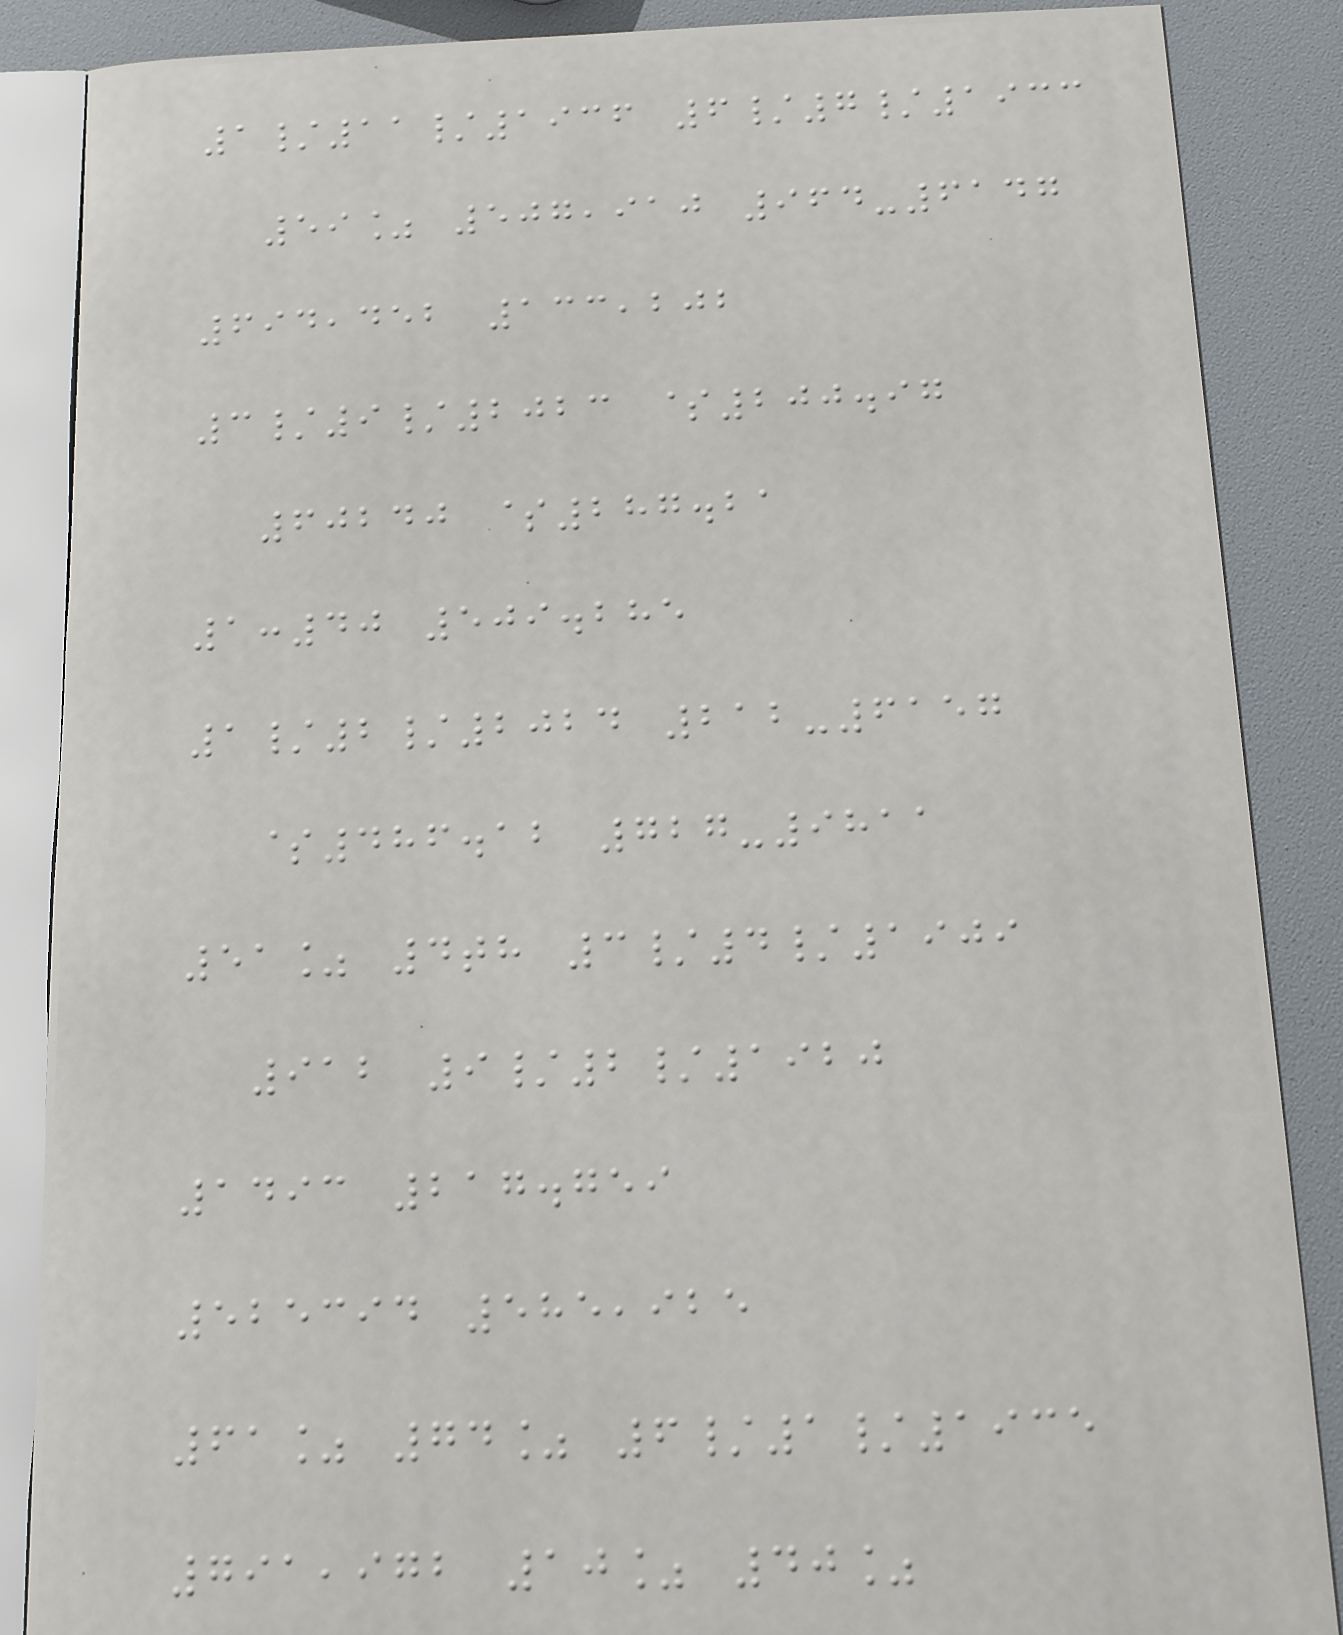1/11/1936 6/7/1933
59% 507,910 964-6147
694,452 133,202
3/9/2023 $200.97
60240 $287.21
1:40 509.285
1/2/2024 212-6157
$486.12 727-9811
51% 4th 3/4/1909
912 9/2/1920
1493 217.759
525394 585,925
61% 74% 6/1/1935
791,972 10% 40%
